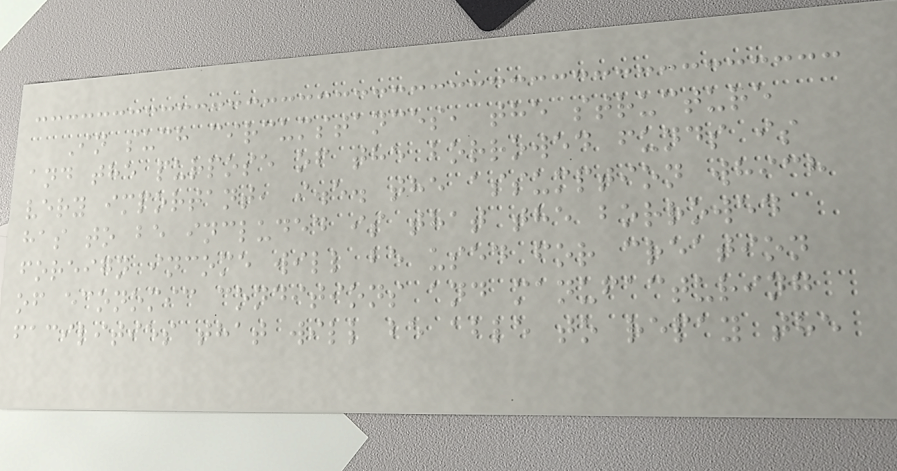In such circumstances, the structure
and the purpose of the borrowed funds is
very important, i.e. the assumption which
has to be included is that the borrowed
foreign income will be used for creation
of economic conditions and manufacturing
facilities that will be able to repay the
